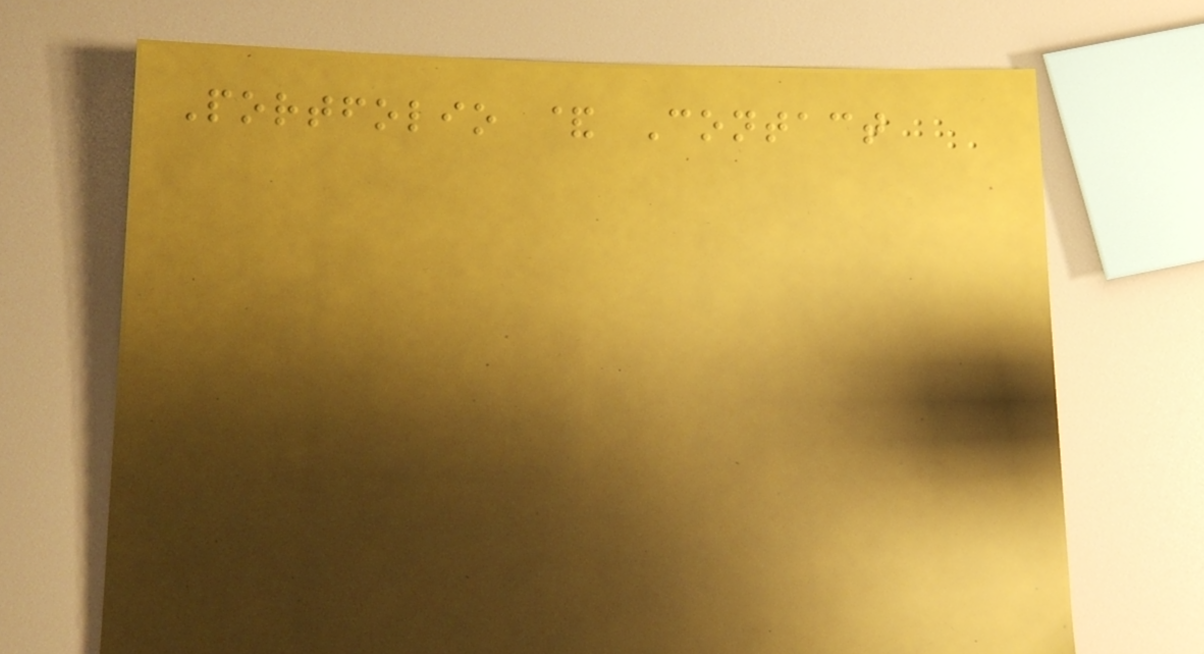Portfolio & Contact
